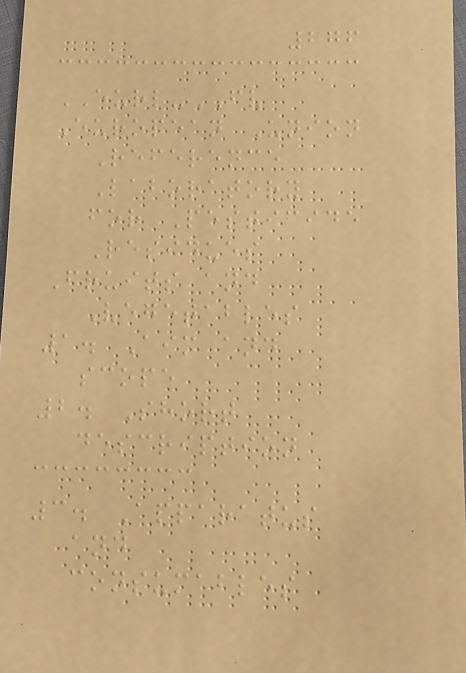276
EURL-FV
European Union
Reference
Laboratory
for Pesticide
Residues
Fruits and
Vegetables
1. Aim and
scope
2. Short
description
3. Apparatus
and
consumables
